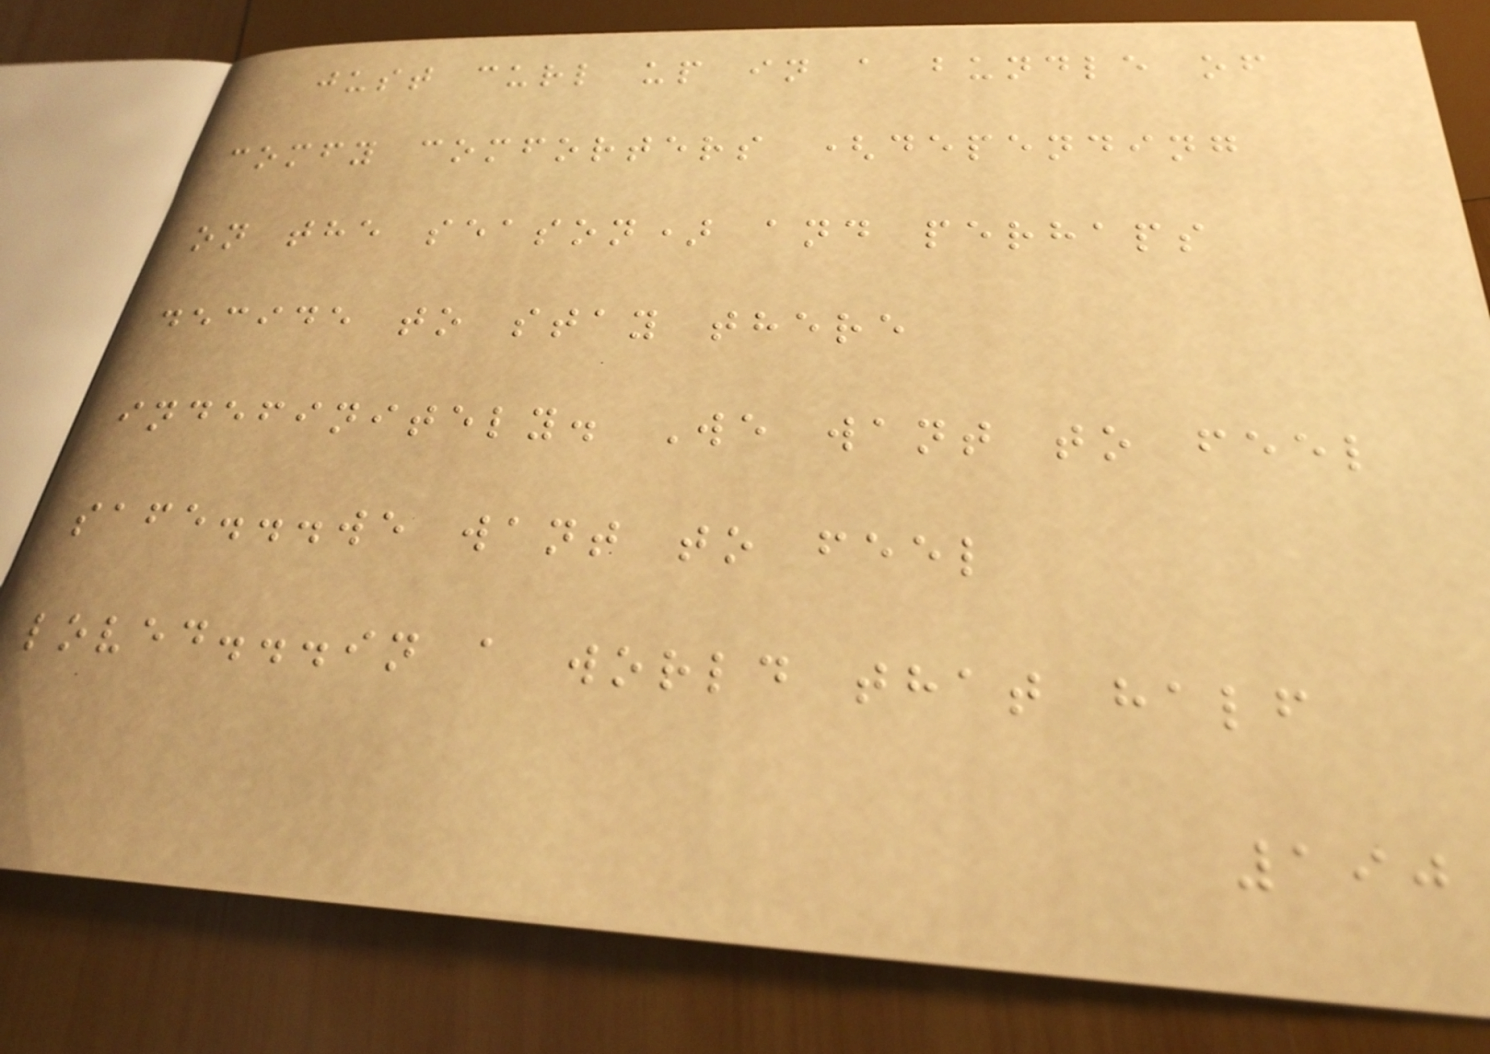just curl up in a bundle of
comfy comforters (depending
on the season) and perhaps
decide to stay there
indefinitely. We want to feel
safe...we want to feel
loved...in a world that half
190
